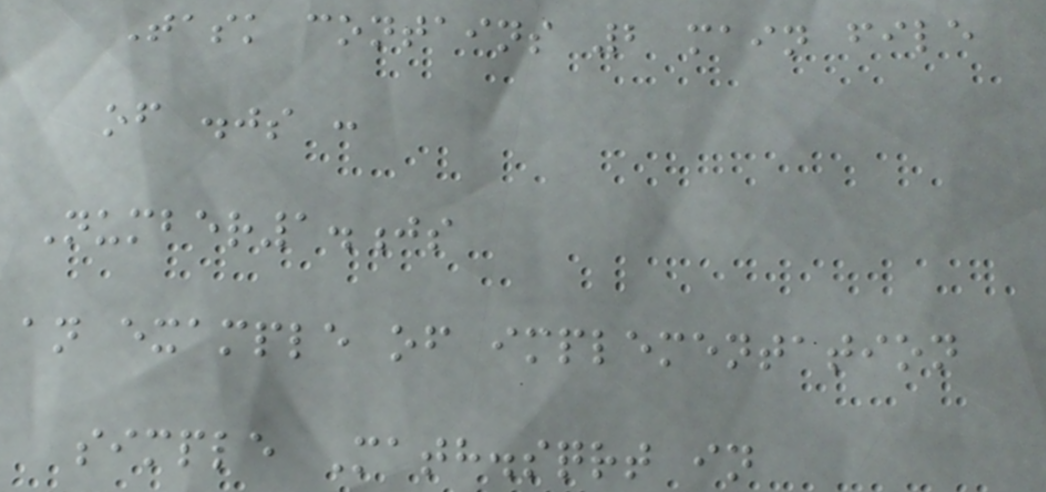Task contains 2 main file
of .js :
Number1.js
an example of implementation
simple Math.sqrt in
